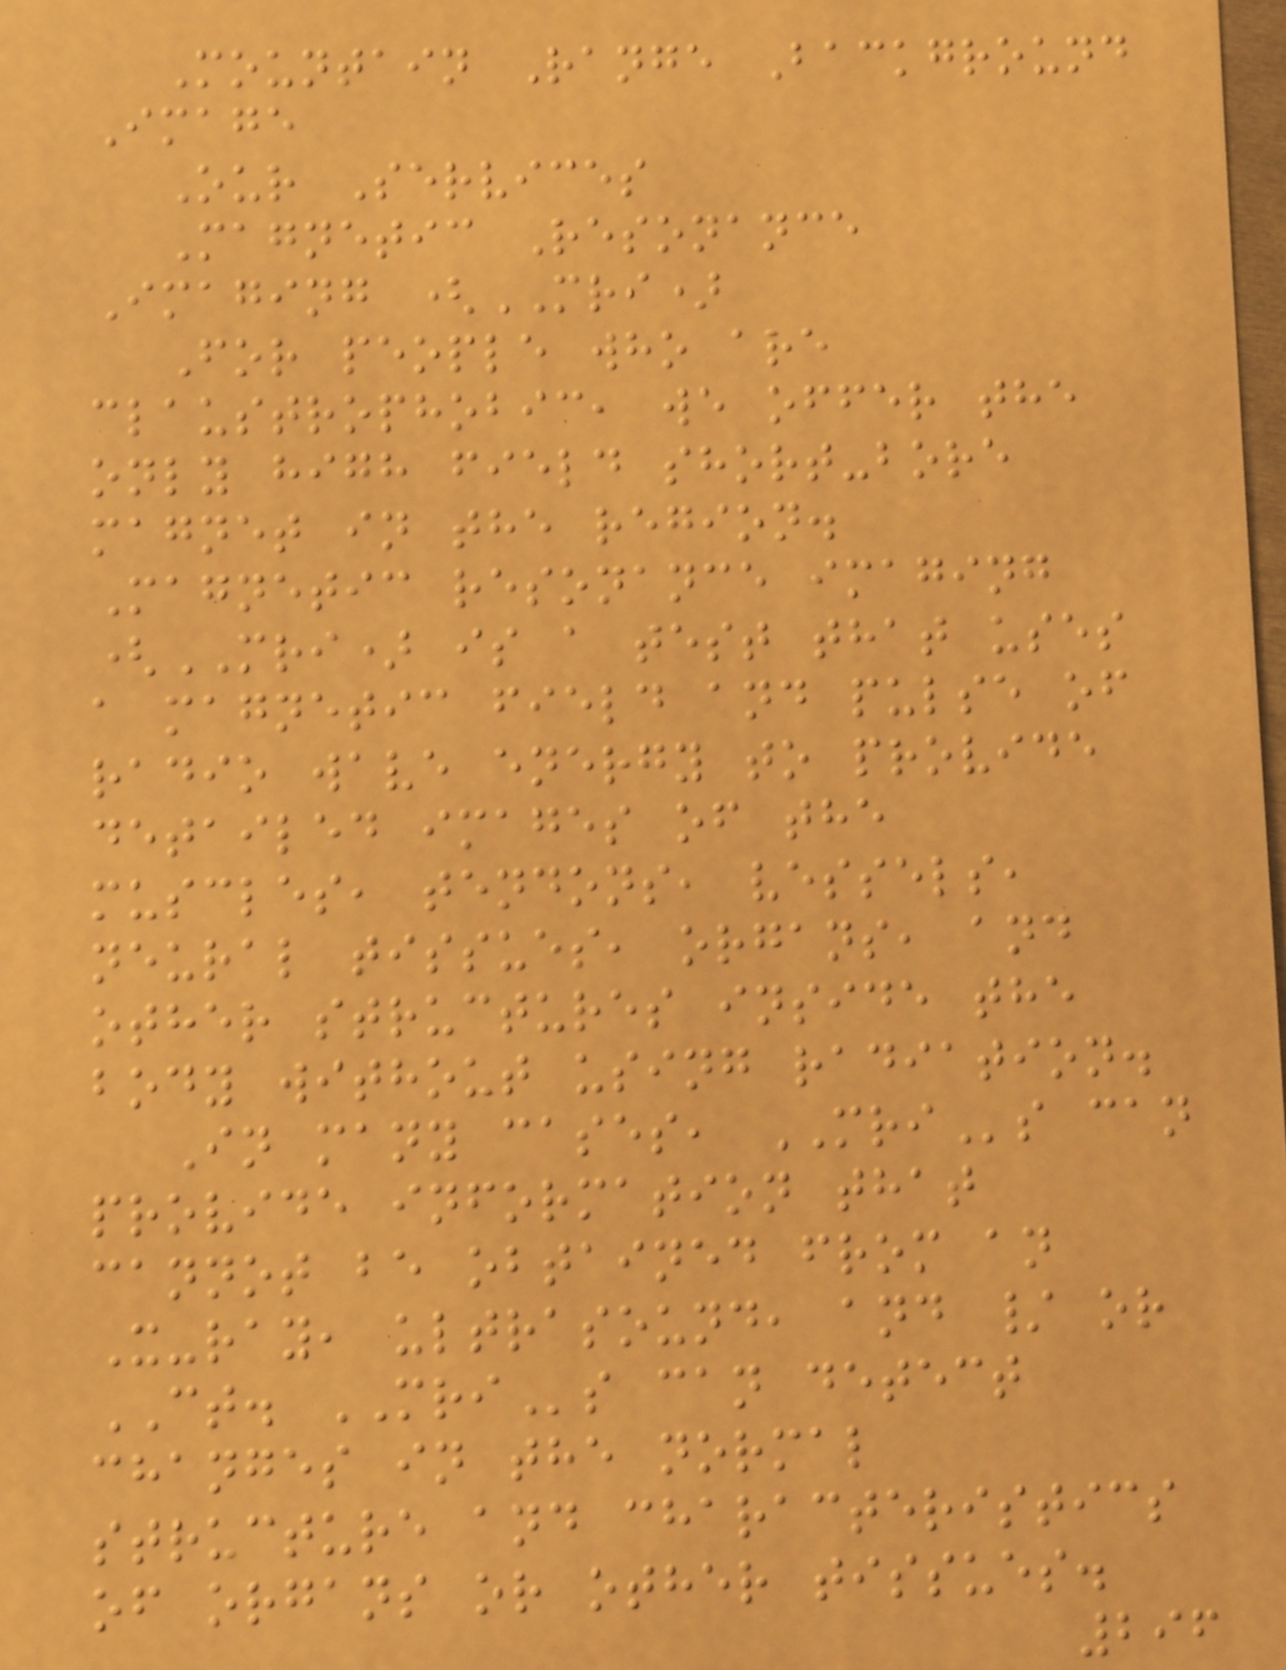Mountain Range Background
Image
Our Services
Magnetic Resonance
Imaging (MRI)
For people who are
claustrophobic, we offer the
only high field short-bore
magnet in the region.
Magnetic resonance imaging
(MRI) is a test that uses
a magnetic field and pulse of
radio wave energy to provide
detailed images of the
muscles, tendons, vessels,
neural tissues, organs, and
other structures inside the
body without using radiation.
In many cases, MRIs can
provide information that
cannot be obtained from an
X-ray, ultrasound, and / or
CT. MRIs can detect
changes in the normal
structure and characteristics
of organs or other tissues.
296
